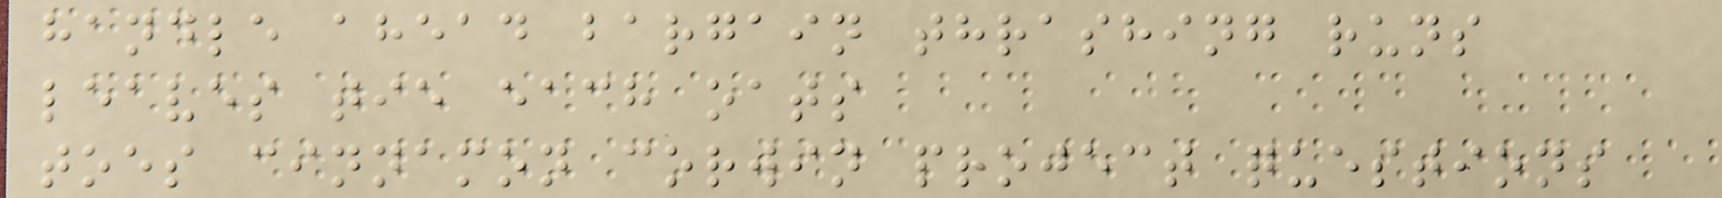handle ahead bargain thrashing runs
leaves tie each oats
toes cinnamon corwin project questions
